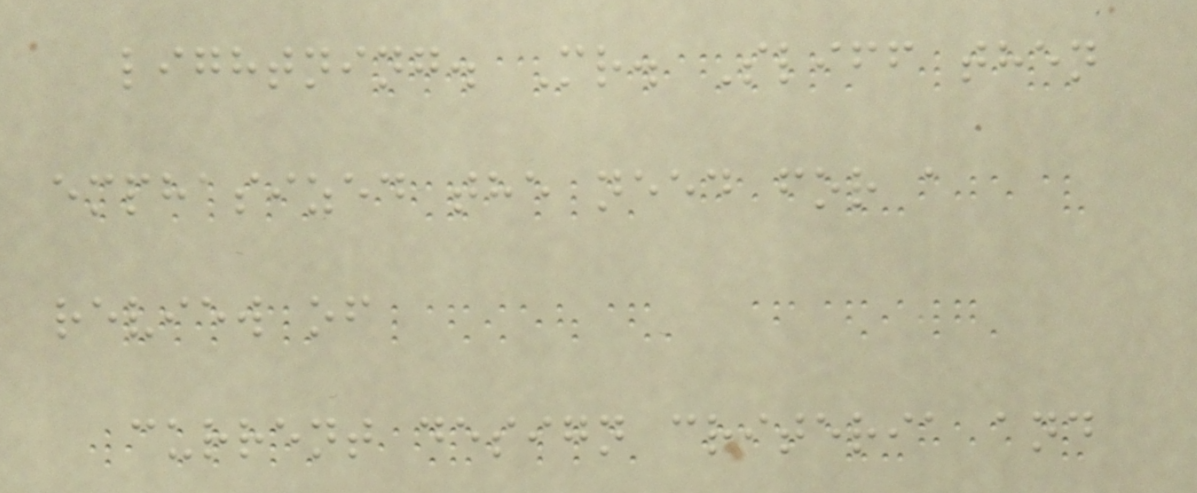lightning. Mr. Sliff then
emphasized the need for a
review of
current design criteria and
